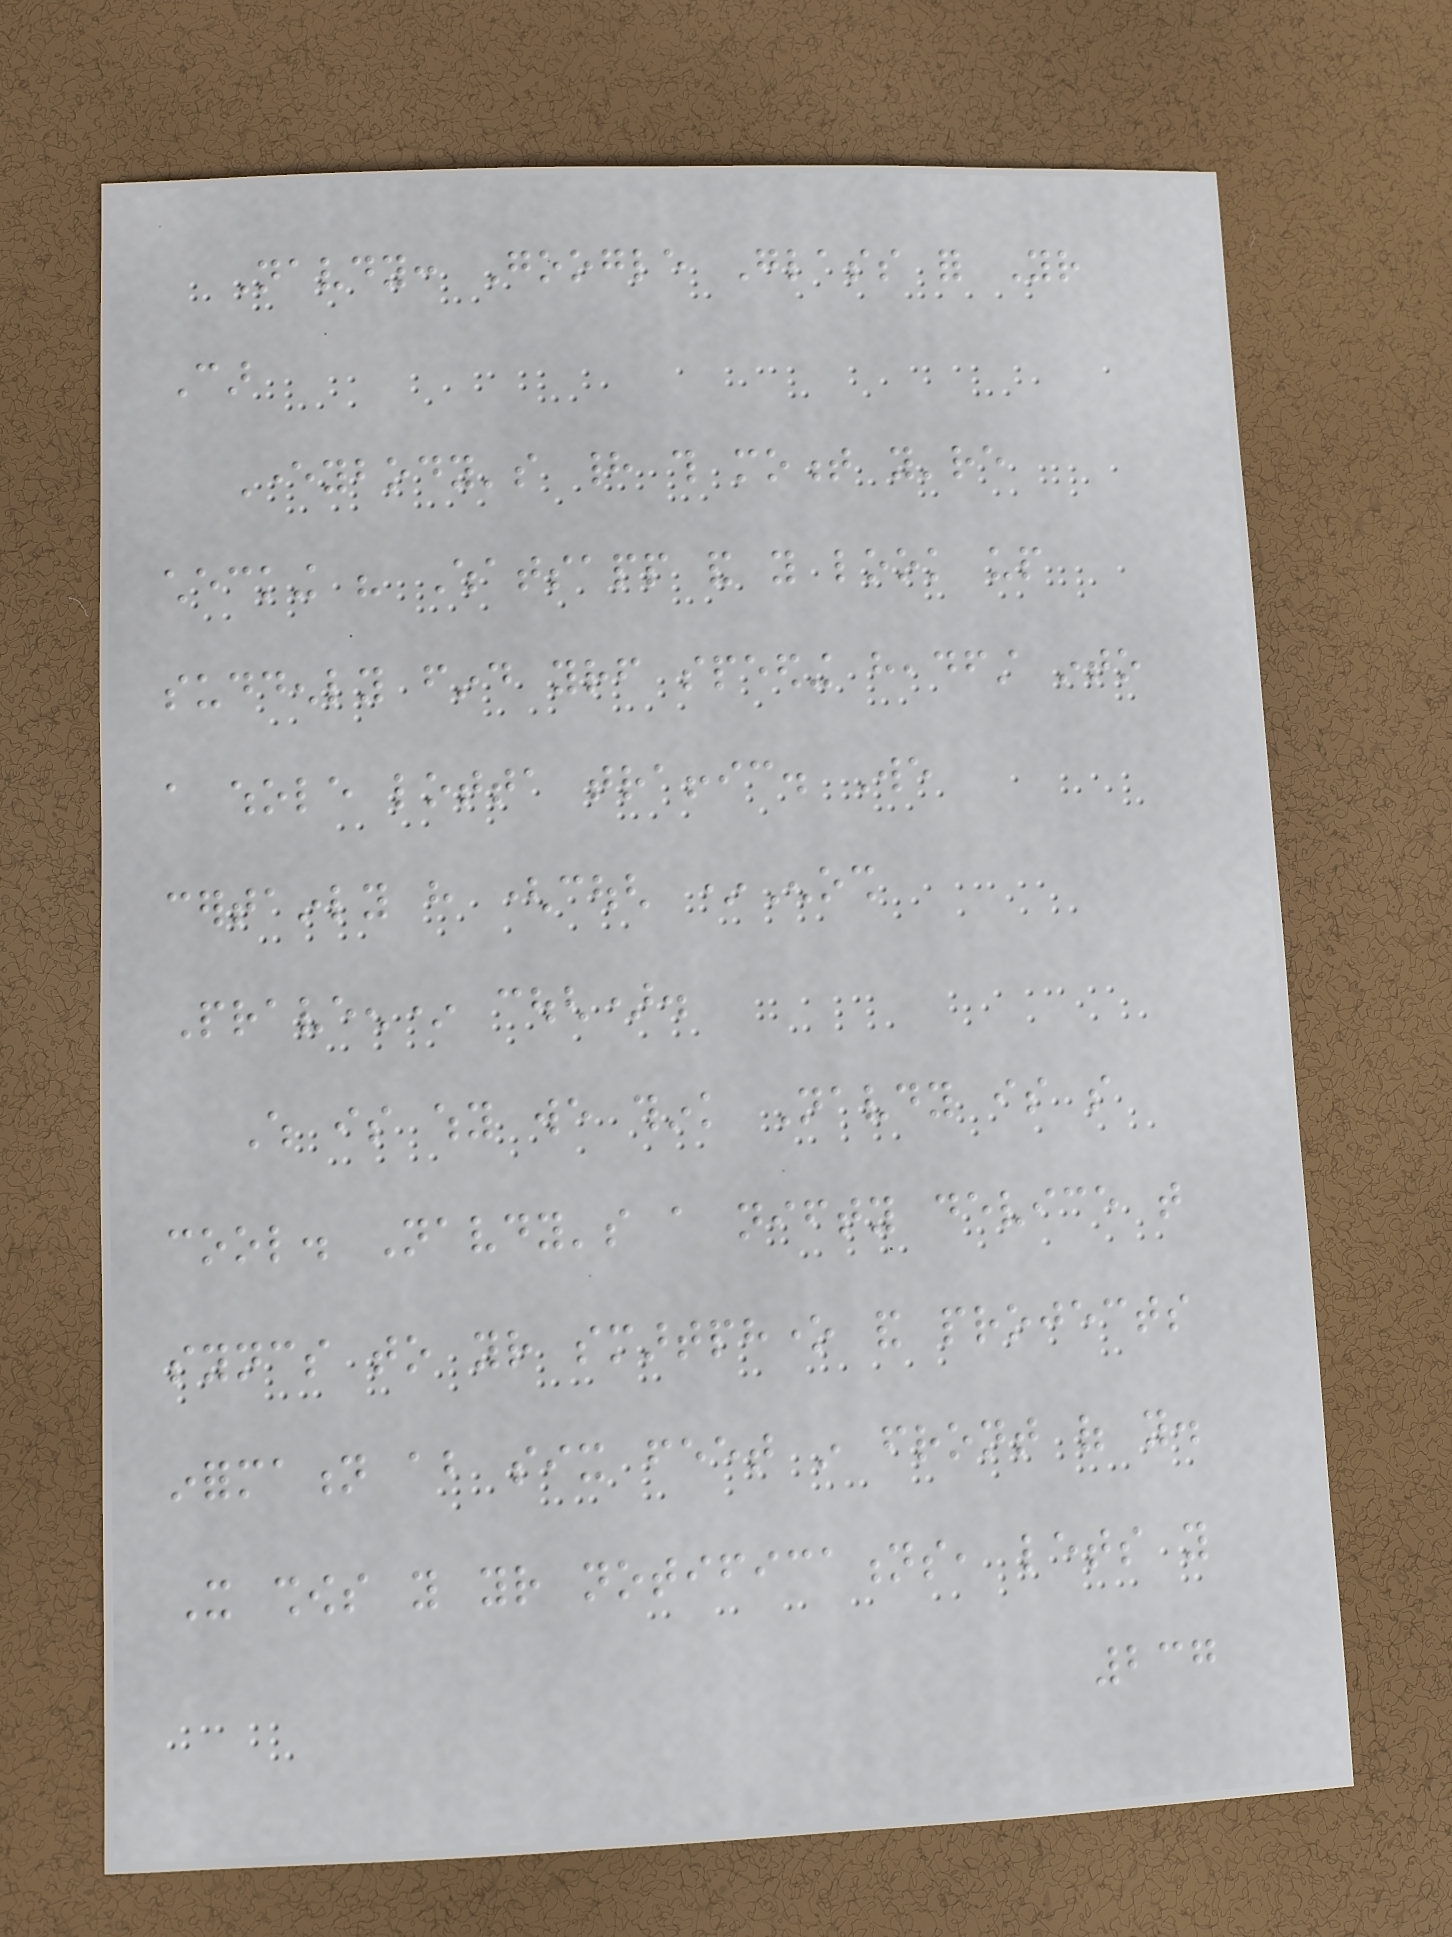Navdy: Google Glass for Your
Car
Everybody's had this moment you're
checking his Whatsapp and you look up
suddenly find yourself speeding headfirst into
a whole lotta traffic. We
certainly have (cough *Enosh
Praveen* cough).
Which is why we think Navdy is so
cool. Navdy's a nifty device that
syncs to your smartphone and projects
information about six feet in front of you.
It shows you your notifications, lets you
237
